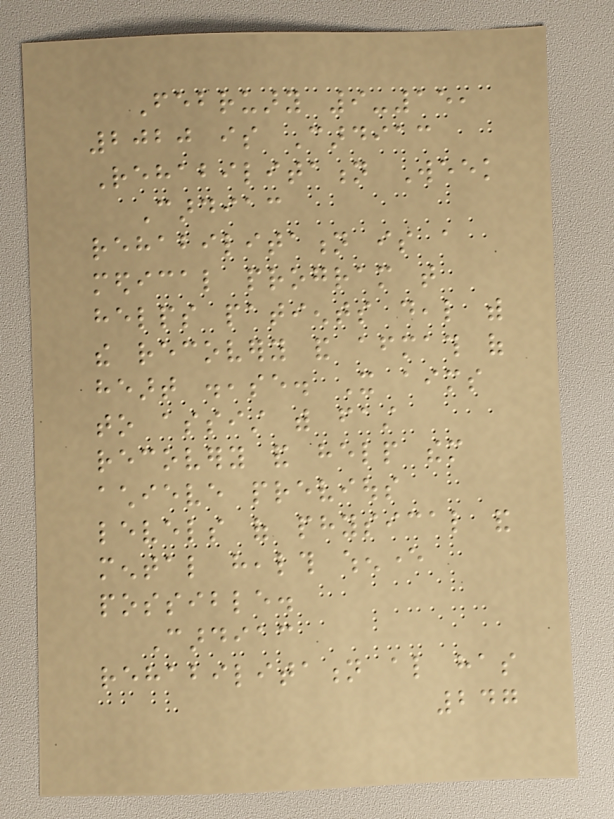February 9-15,
2020 is Cardiac
Rehabilitation Week
Cardiac
rehabilitation is a
medical program that
helps patients deal with
the recovery and aftermath of
heart disease. It aims
to assist with fast
recovery and help them
achieve previous
levels of physical and
mental health whenever
possible.
Cardiac
rehabilitation also has
247
